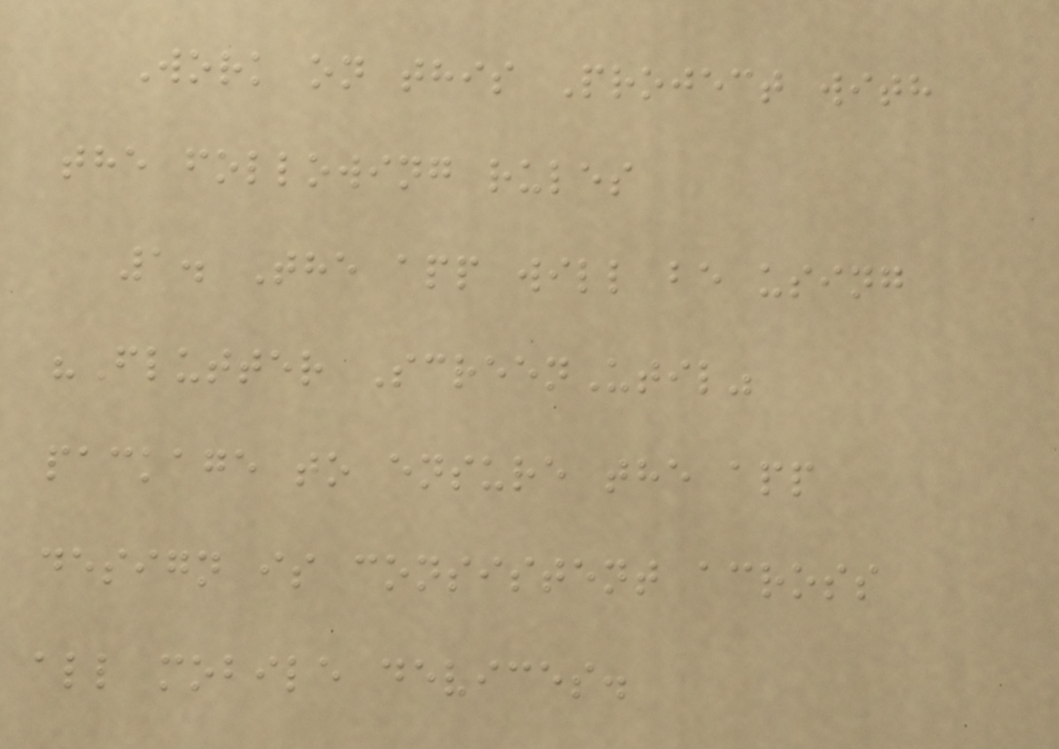Work on this Project with
the following rules
1. The app will be using
"Flutter ScreenUtil"
package to ensure the app
design is consistent across
all mobile devices.
